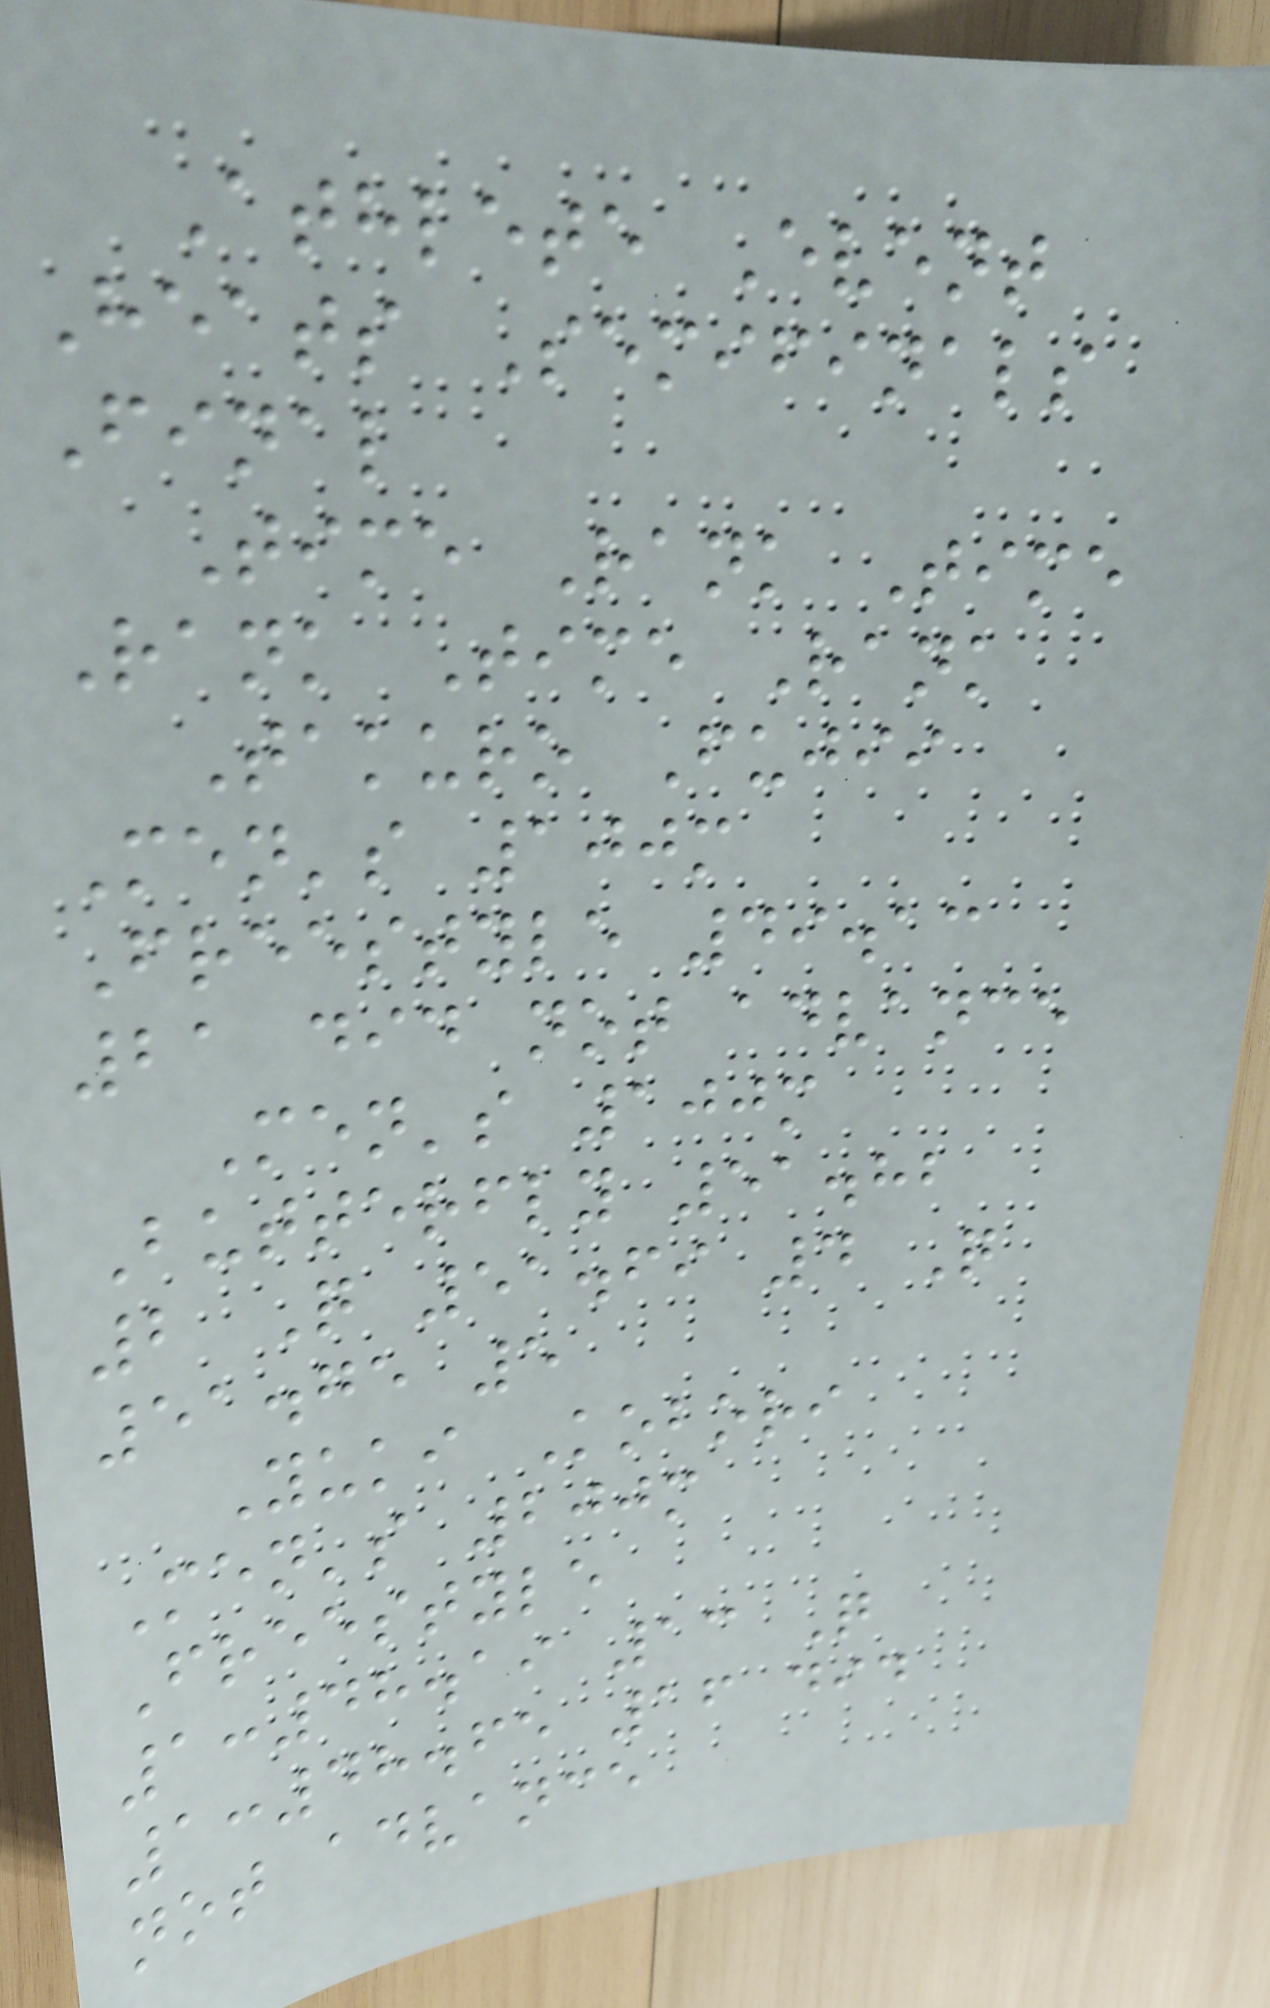Athlete Event
Heats Semifinals
Final
Time Rank Time
Rank Time Rank
Takuro Fujii
Men's 100m
Freestyle 49.13
21 did not advance
Men's 100m
Butterfly 51.82
2 Q 51.69 4 Q
51.75 5
Yuki Kobori
Men's 200m
Freestyle
1:48.19 13 Q
1:48.65 16 did
not advance
